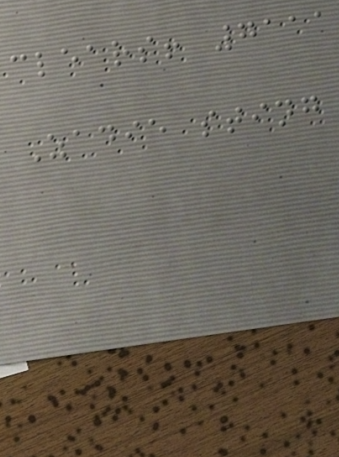clears! 7111
Zadie sting
